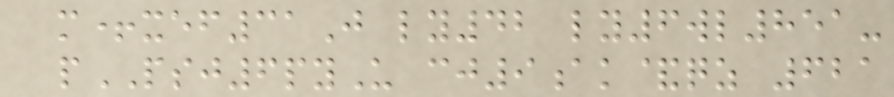m+xef31J ly42 ly6wl851-
pPSJ6pyU cj9ak&qz 621
